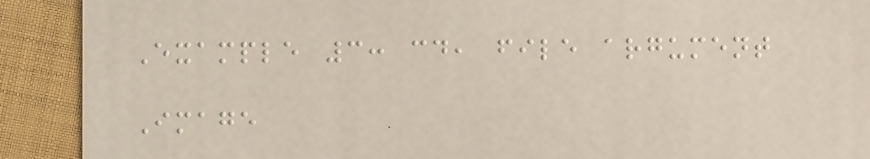Example 3: cd, file argument
Image
